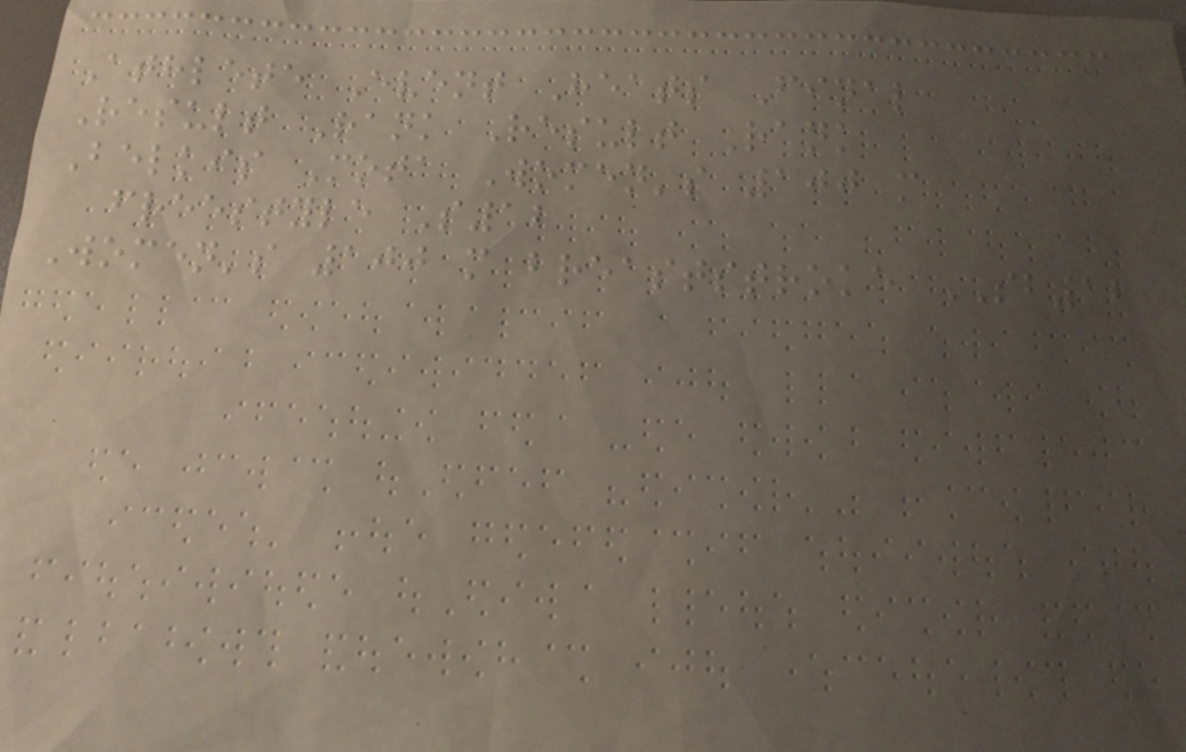Athlete Event Heats Final
Result Rank Result Rank
Belkis Mota Women's 100 m
freestyle S12
Women's 100 m breaststroke SB12
